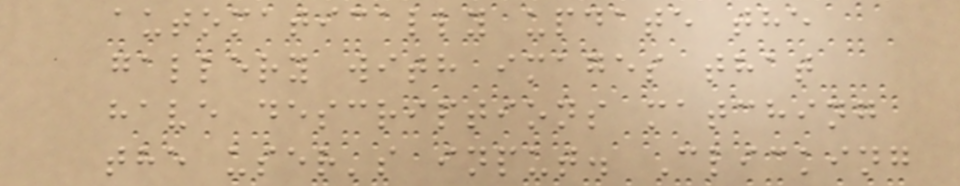automatically update the
gallery with images that
have descriptions matching
the user's input. Clicking
